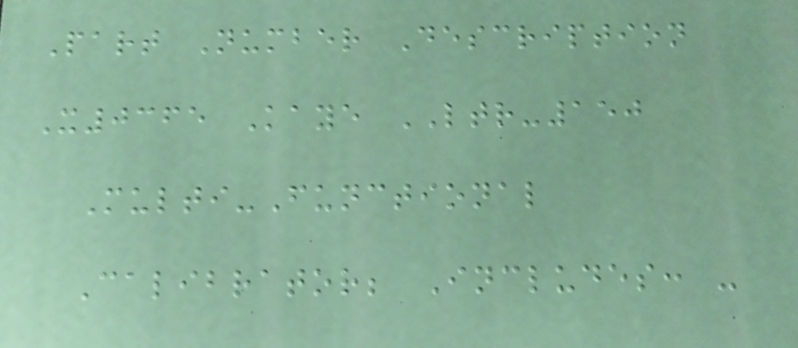Part Number Description
X0365 Kaye LTR-150
Multi-Functional
Calibrator; Includes: -
